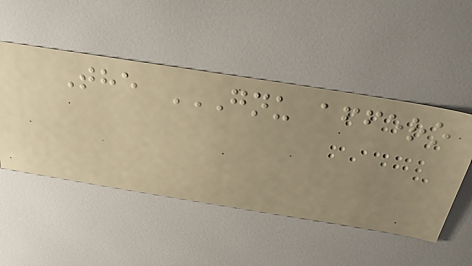The GNU AFFERO
